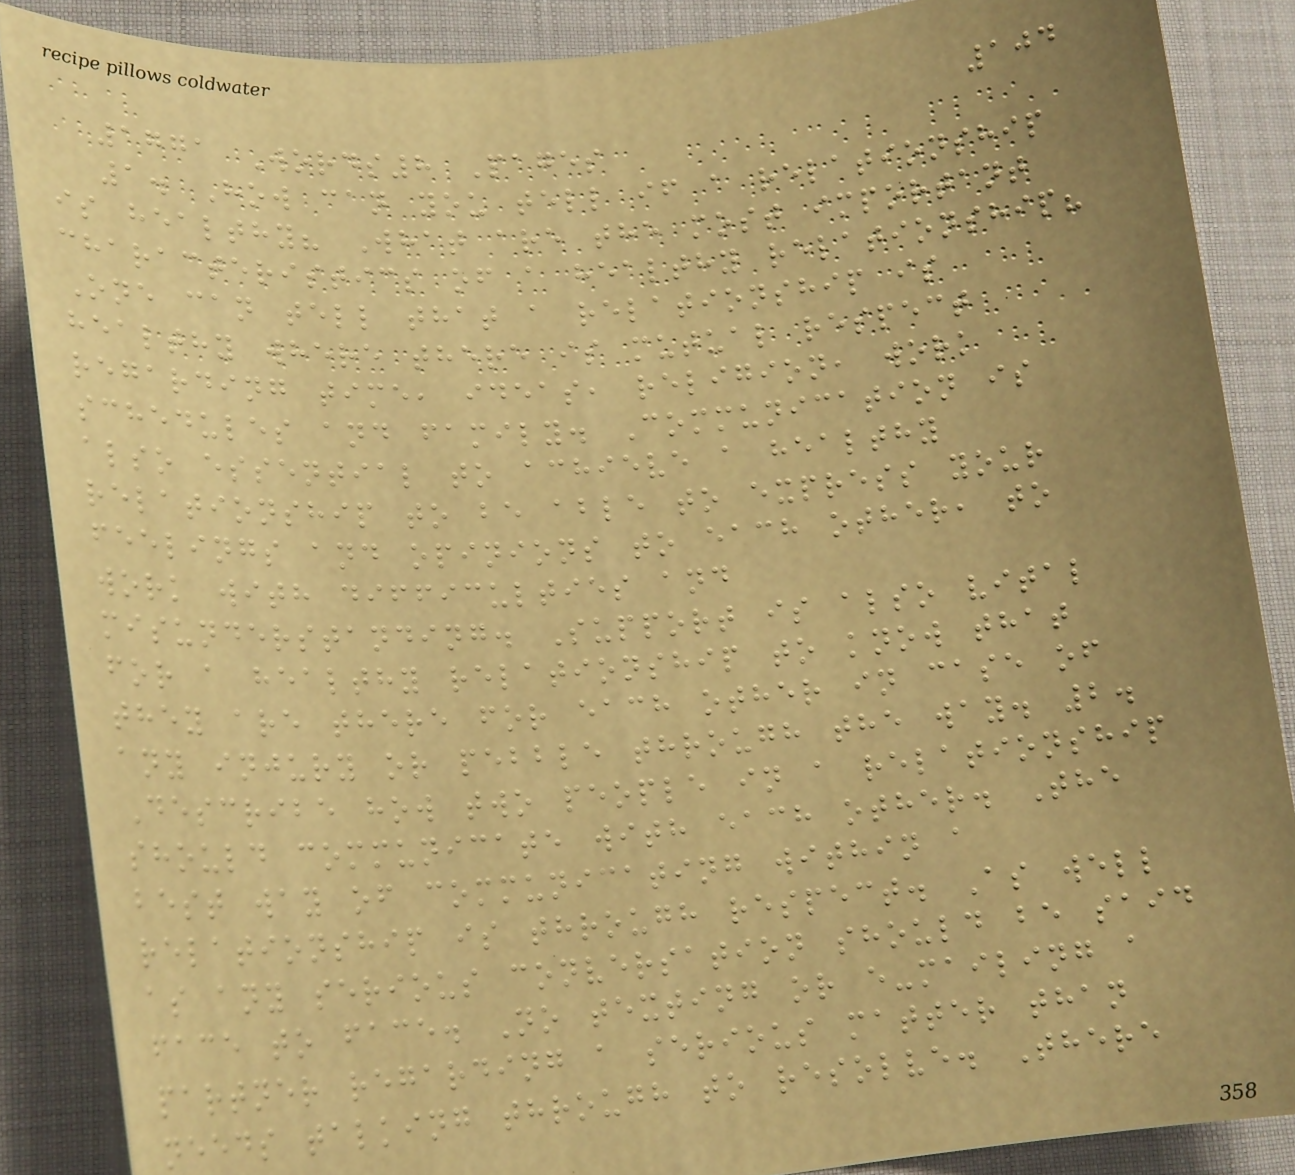104
1771 Words8 Pages
1. How can you tell if a relationship
is healthy? What are the most important
characteristics of a healthy relationship?
One can tell that a relationship is
healthy where there is mutual respect
regarding time, ideas, religion, work
schedules and family. Communication is
also essential to achieve a healthy
relationship to be able to express your
feelings and opinions to each other, to
work with difficulties and
misunderstanding. Support is also vital
for a healthy relationship to know that
they are there for each other in case of
any injury or pebble through the way. 2.
Describe how two people in a relationship
should communicate with each other. The
best way of communicating within a
relationship is through respect. As well
as any serious conversation should be said
face to face. No texting or e-mailing a
partner regarding a serious matter than
needs talking through to resolve. There
